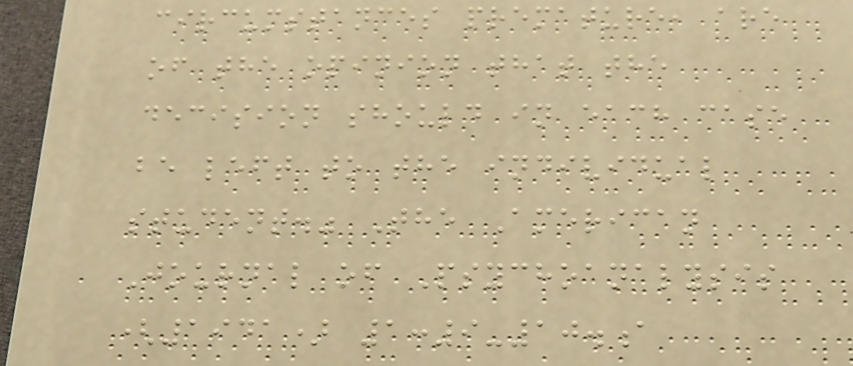circumstances premature, are
of the opinion that the
decision should in each case
be left to the individual
student." The American
Journal of Psychoanalysis
(1941) 1:9-10.a
